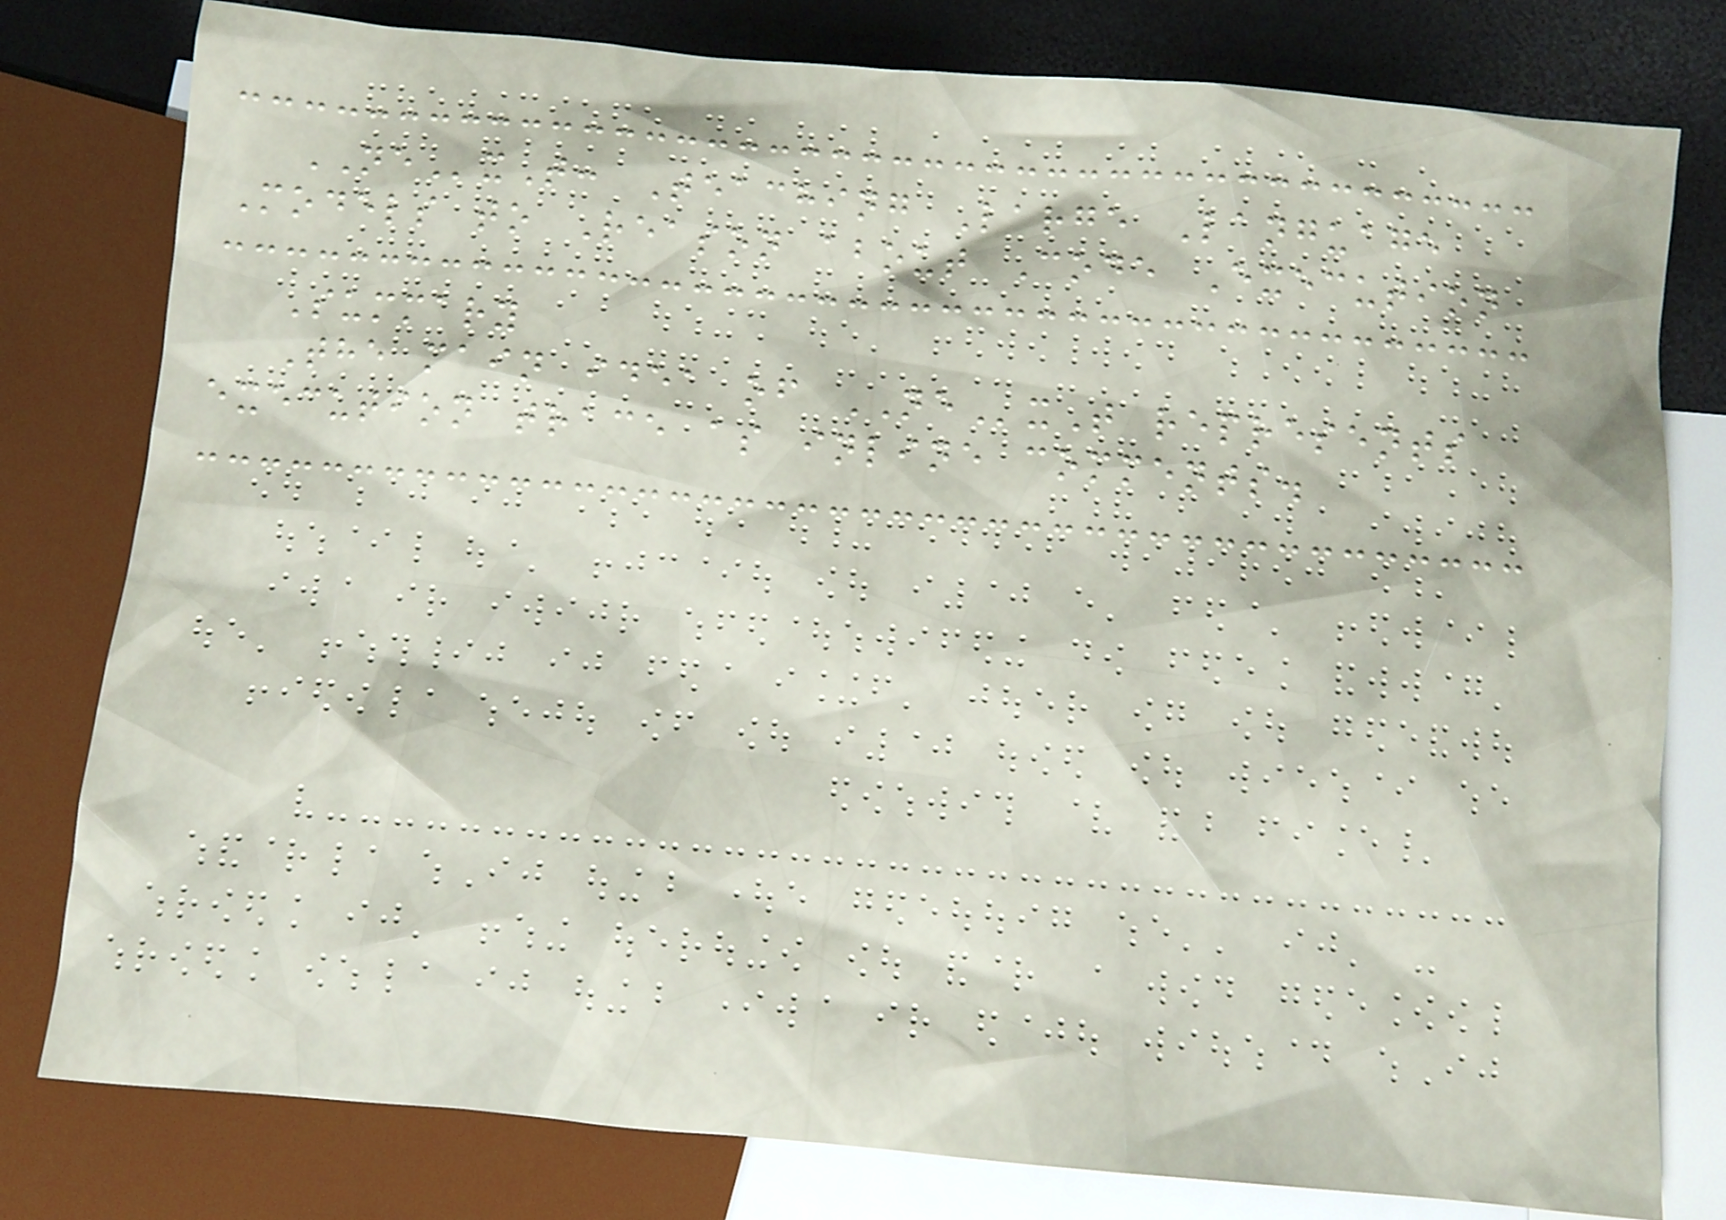NExT: Teaching Large Language
Models to Reason about Code Execution
Summary
The main idea of NExT represents
execution trace as inline comments.
